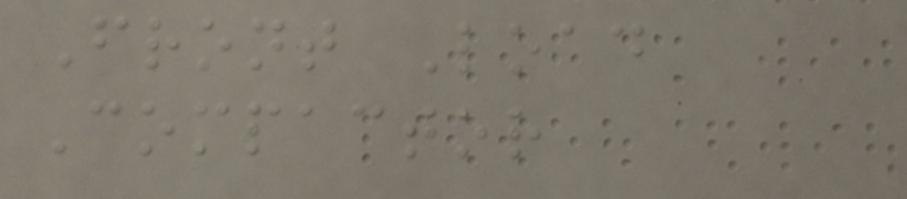Front Load
Compactor
